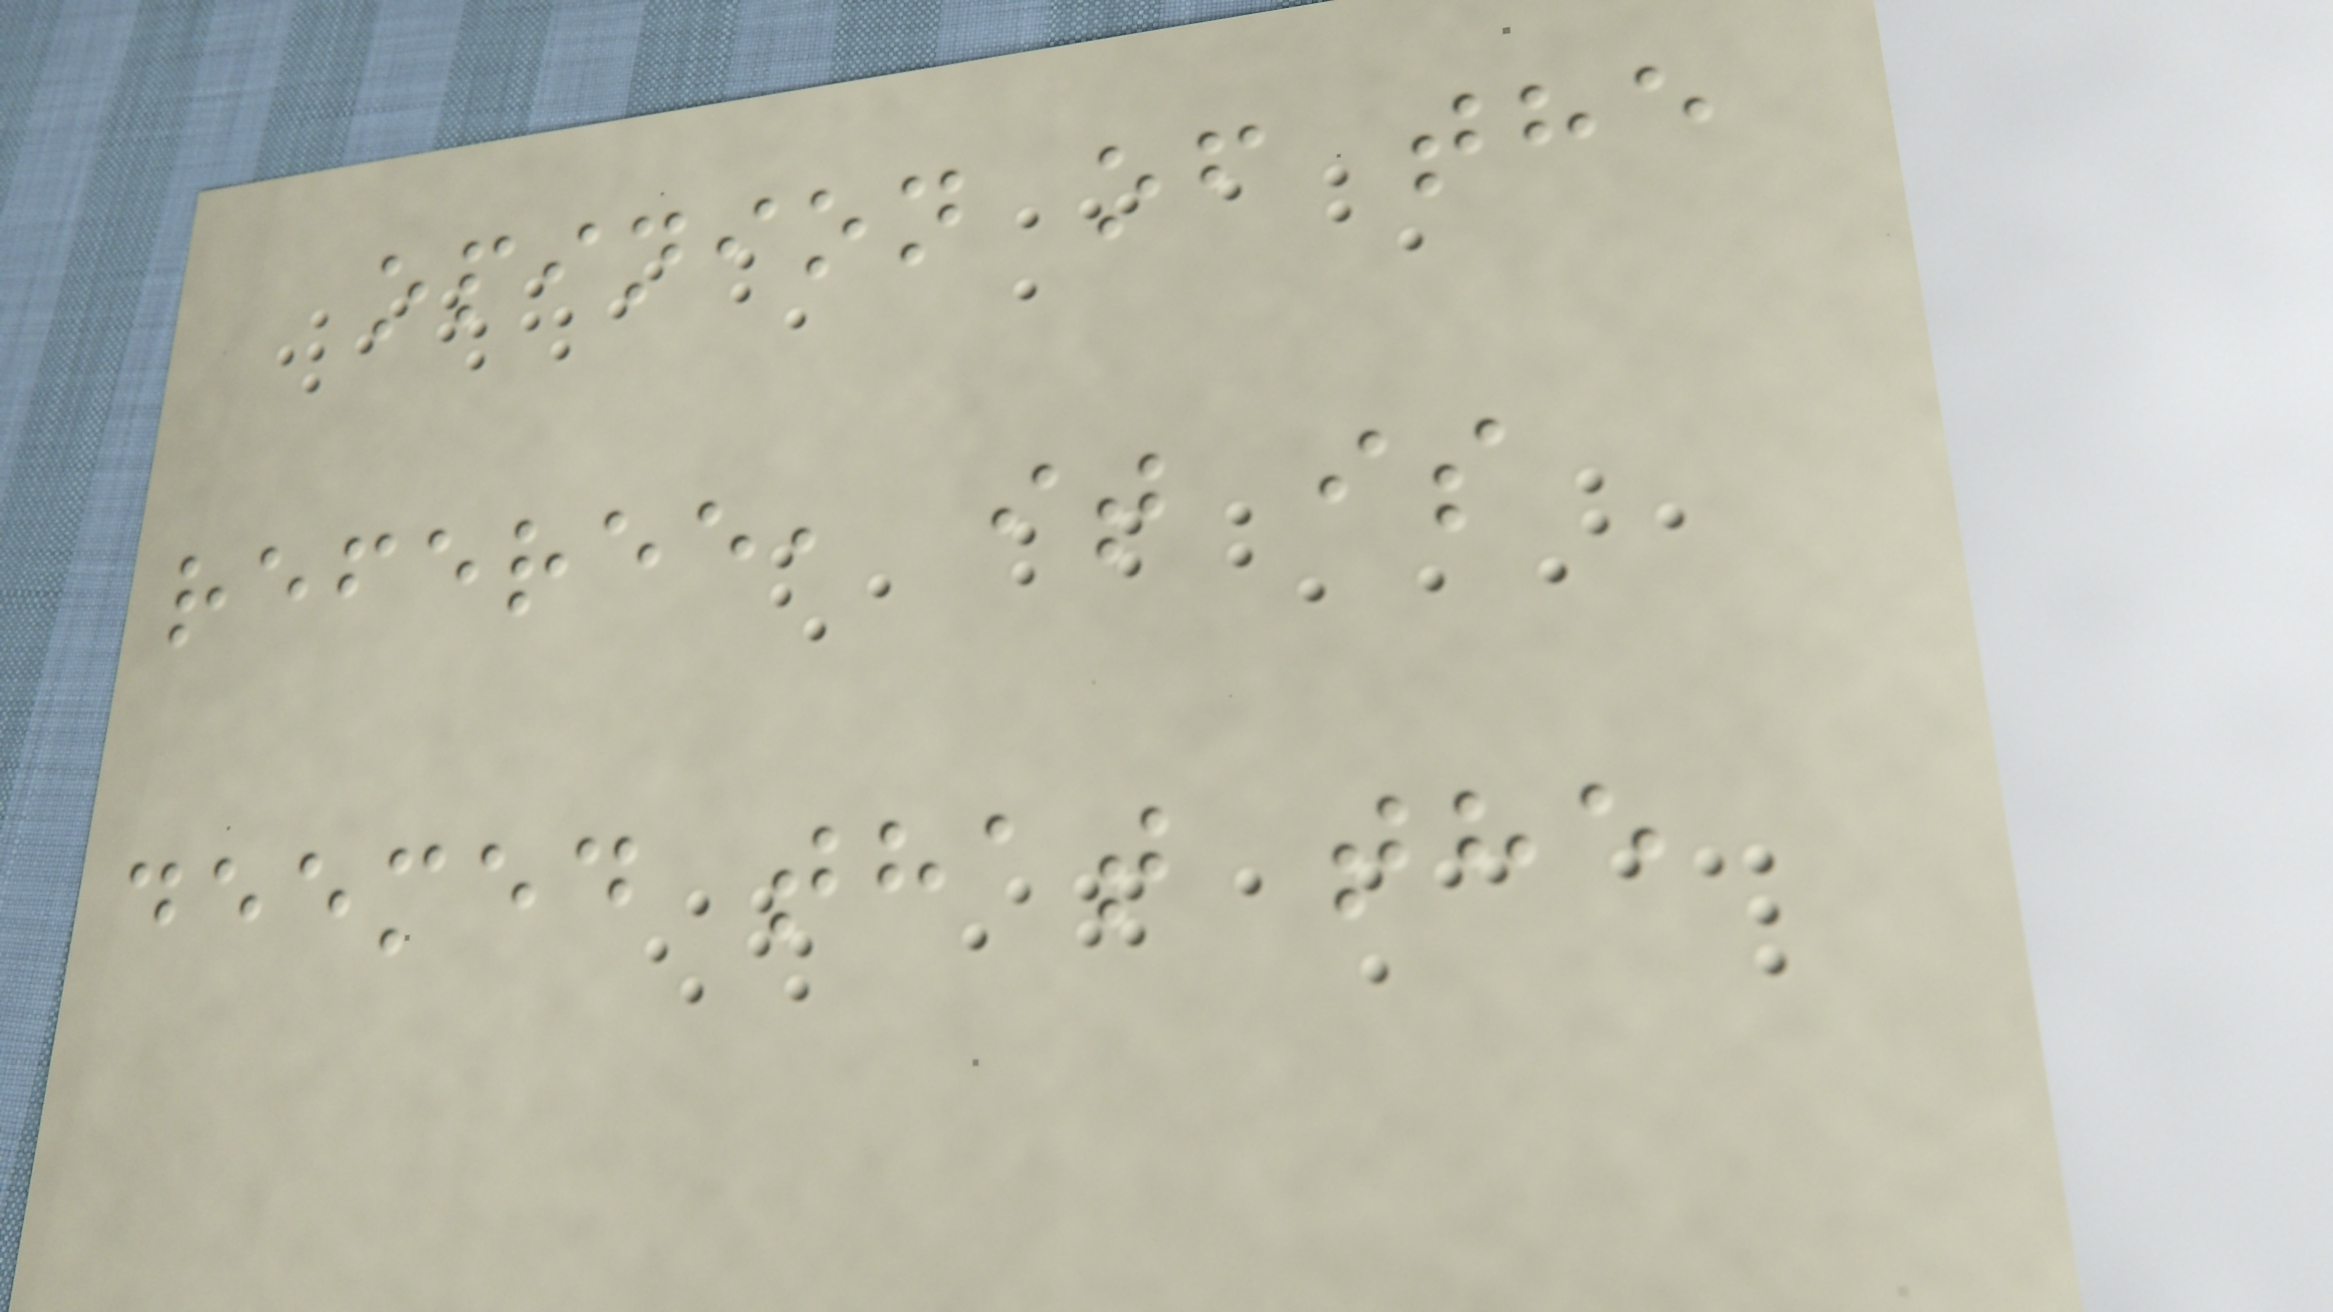opinion of the
referee, it is
deemed that the
